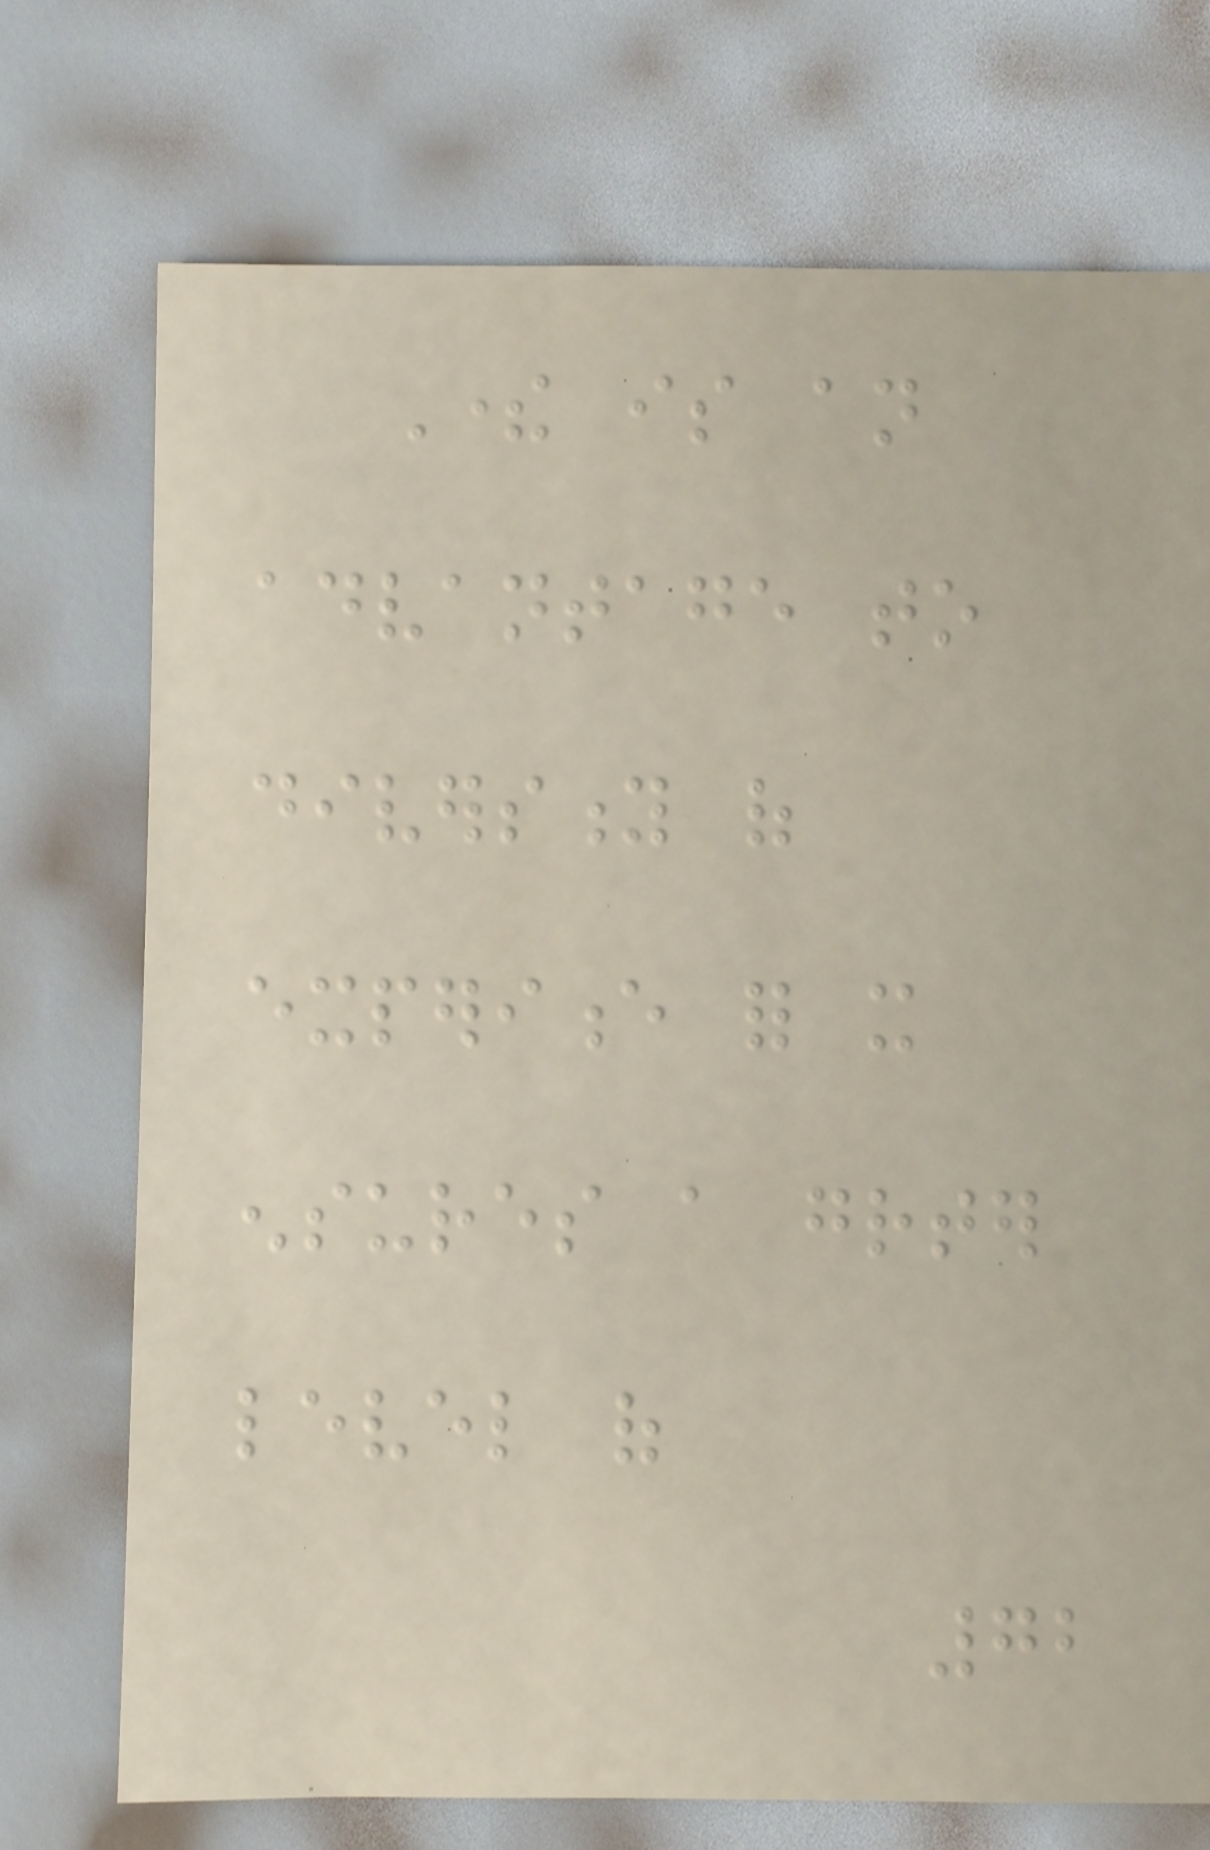There is an
advantage to
diversity of
experience for it
ensures a greater
level of
72
